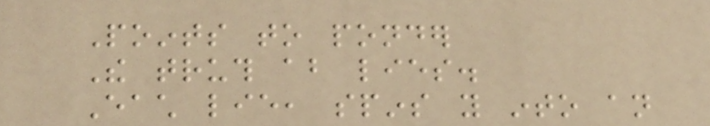Points to ponder
The truth about lies.
Each lie, spins you into an
